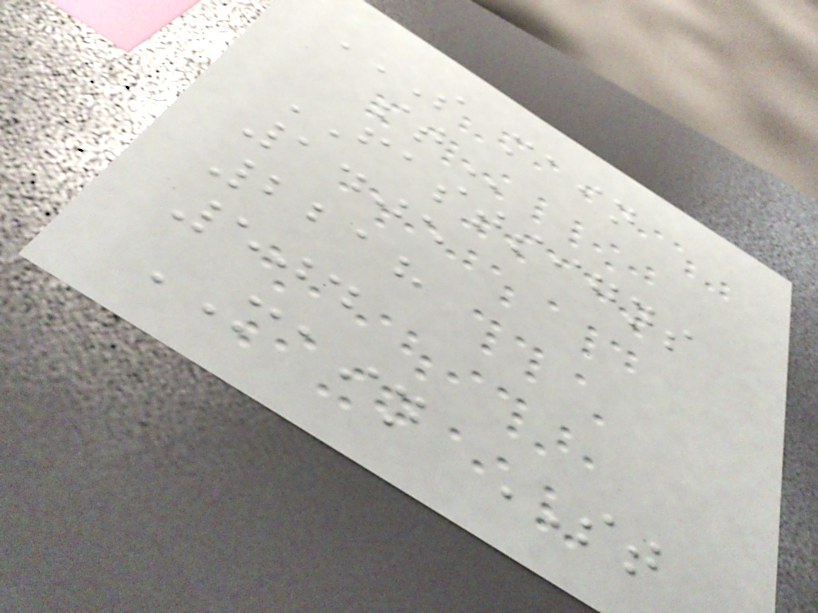S MAIN
ST
FASTSIGNS
1405
2218
504
MAIN ST
